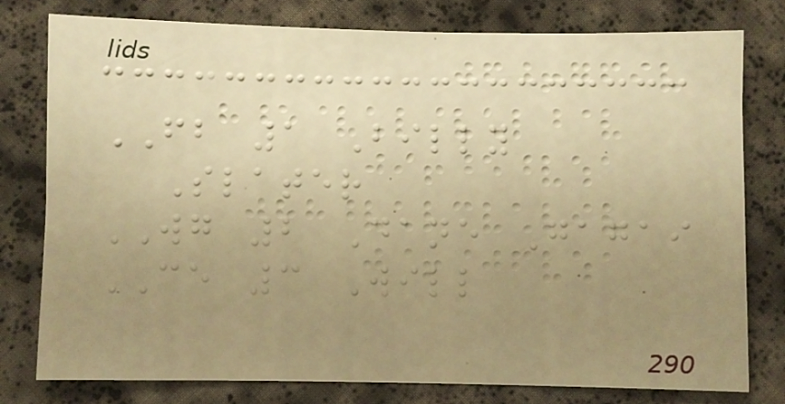FB 1 Billy
Slater
WG 2 Dane Gagai
CE 3 Will
